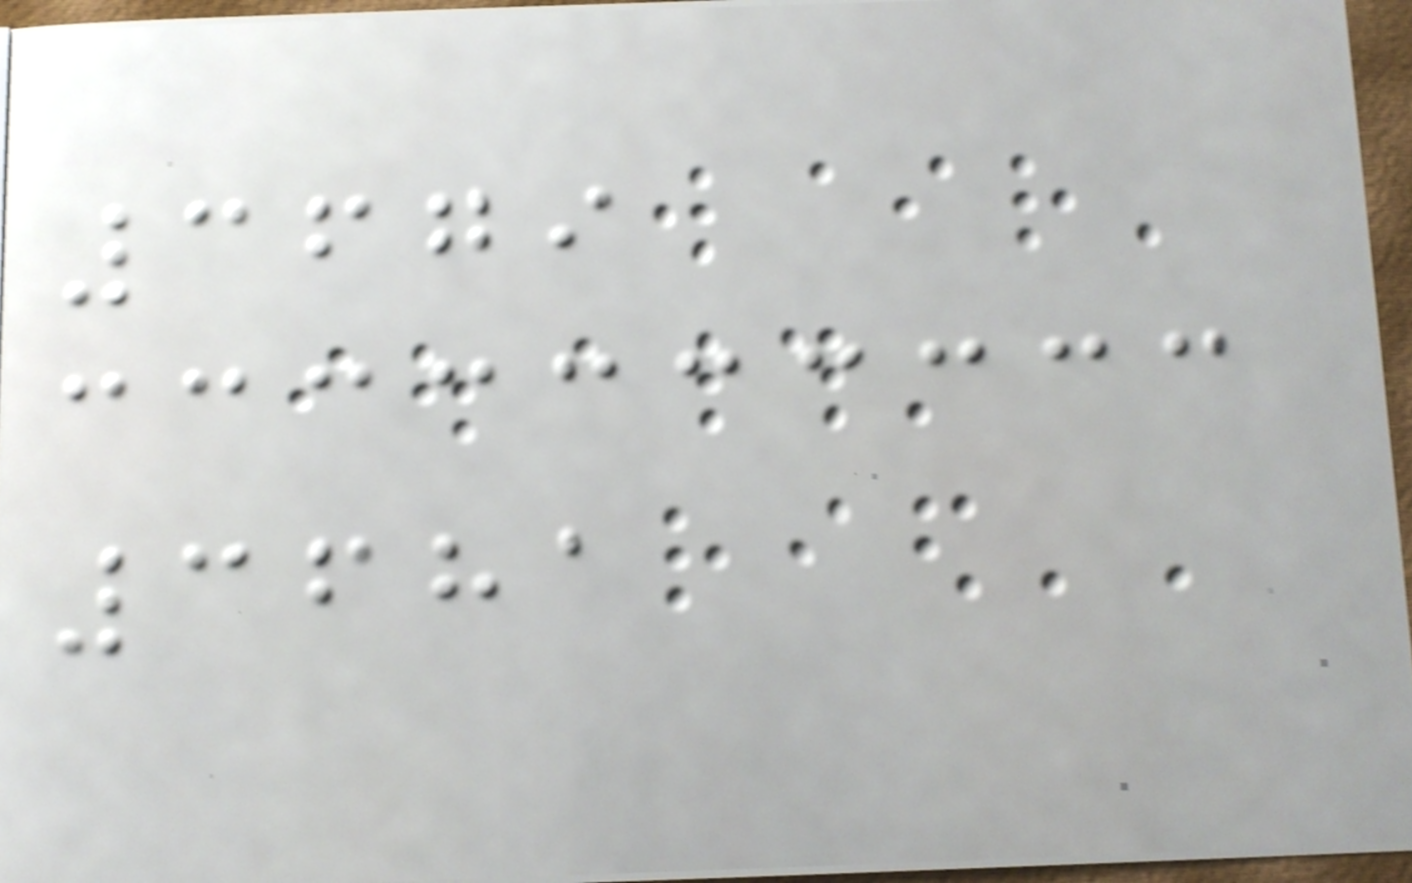3679
3681
